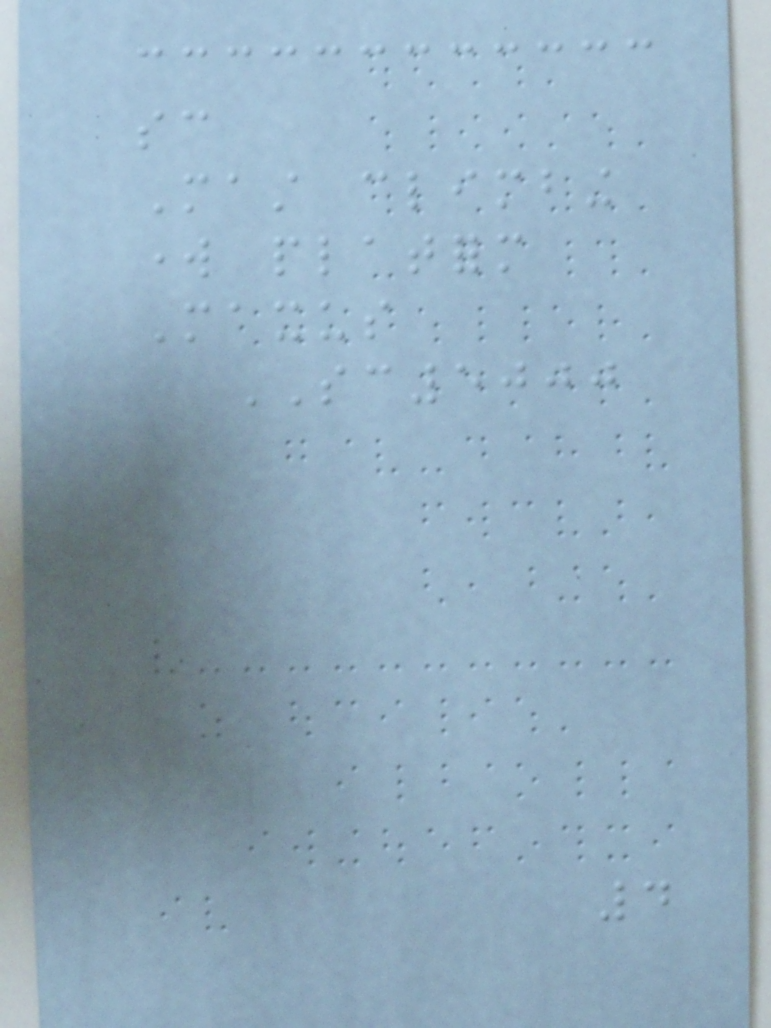sc
Mast climbing
work platform
Maxus
SC5000
4
